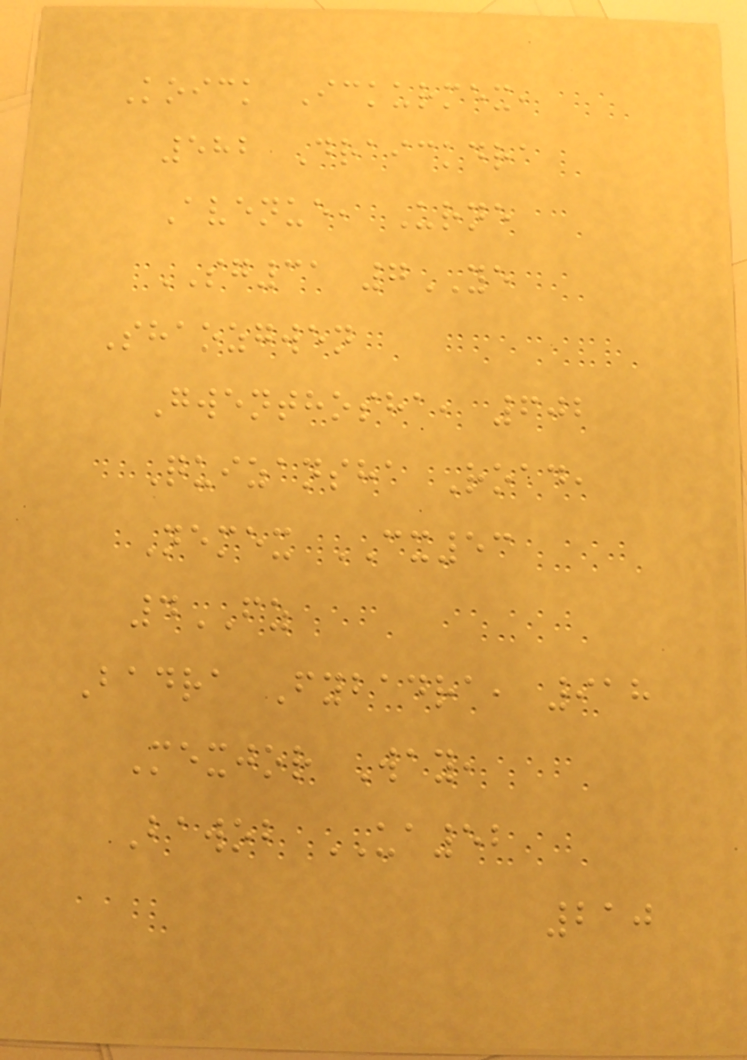Koick Ickurmex,
582 Draickdra
Avenue, Urne
SG31 7YE
Shaozgwen
Gwenthosha, 602
Quizansha Road,
Nemex CX53
4FZ
Badra Fybadra, 918
Mexjor Way,
Bawob UA52
210
